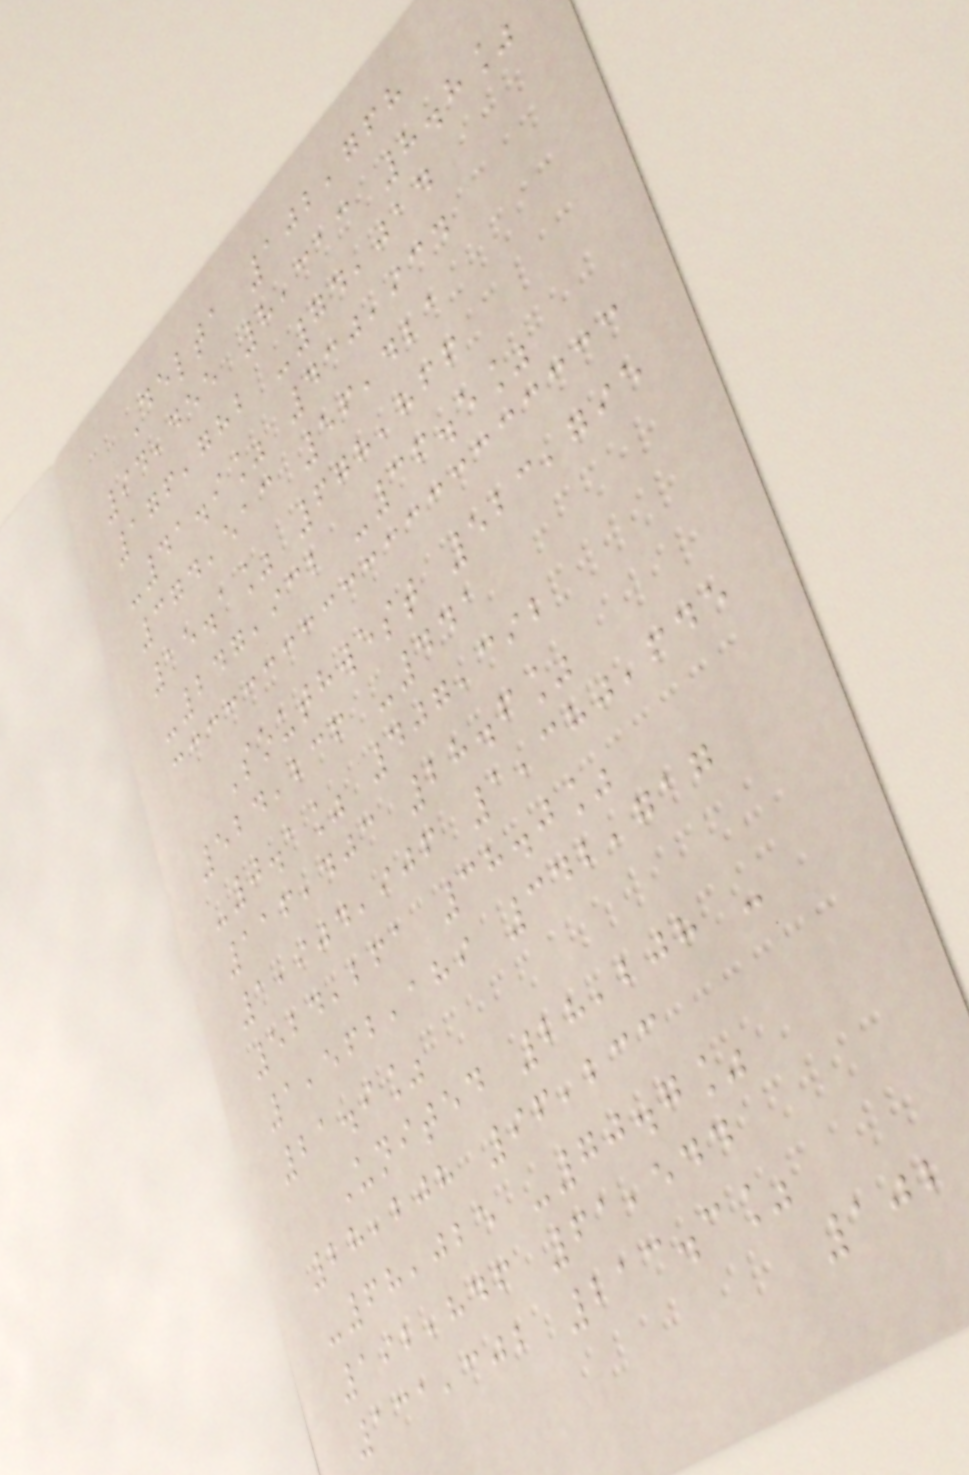Delta 102,768
94,455 8,313 8.8%
176,782 -74,014
-41.9% 430,934
374,513 56,421
15.1% 678,866
-247,932 -36.5%
Southwest 523,795
524,236 -441
-0.1% 407,392
116,403 28.6%
1,904,906 1,380,645
524,261 38.0%
1,562,189 342,717
21.9%
United 28,208 -
28,208 96,233
-68,025 -70.7%
192,846 61,544
131,302 213.3%
102
